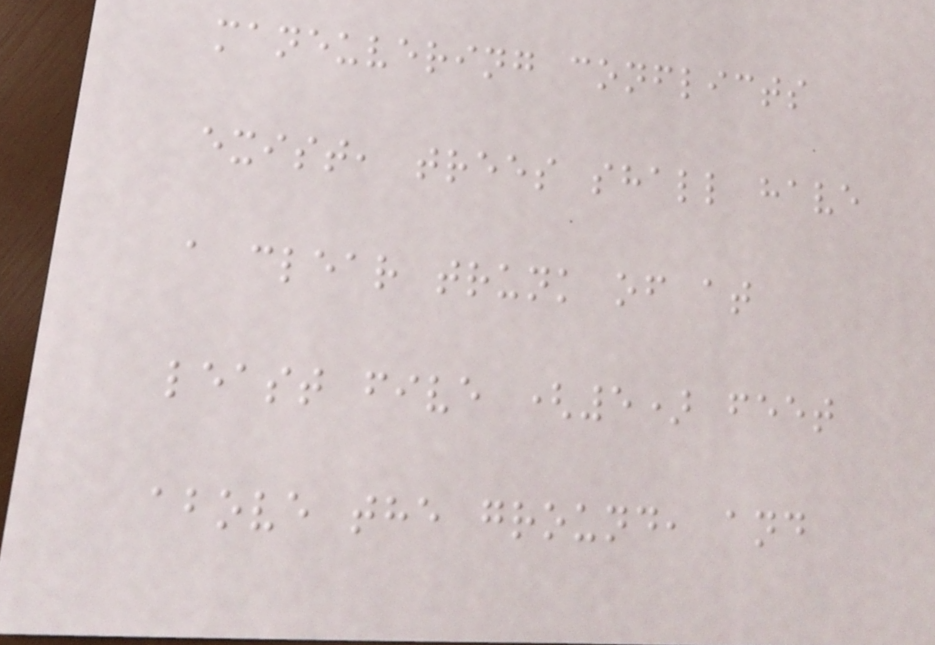maneuvering conflicts
exist, trees shall have
a clear trunk of at
least five (5) feet
above the ground, and
